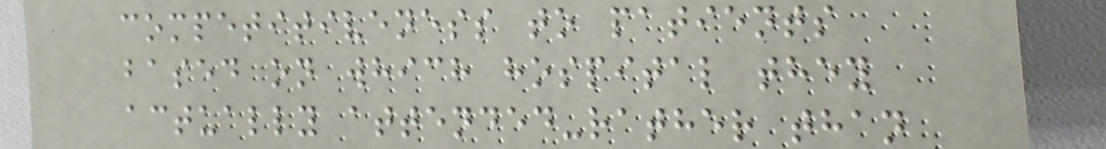competitiveness to patients
based on which hospital they
actually attended-rather than
